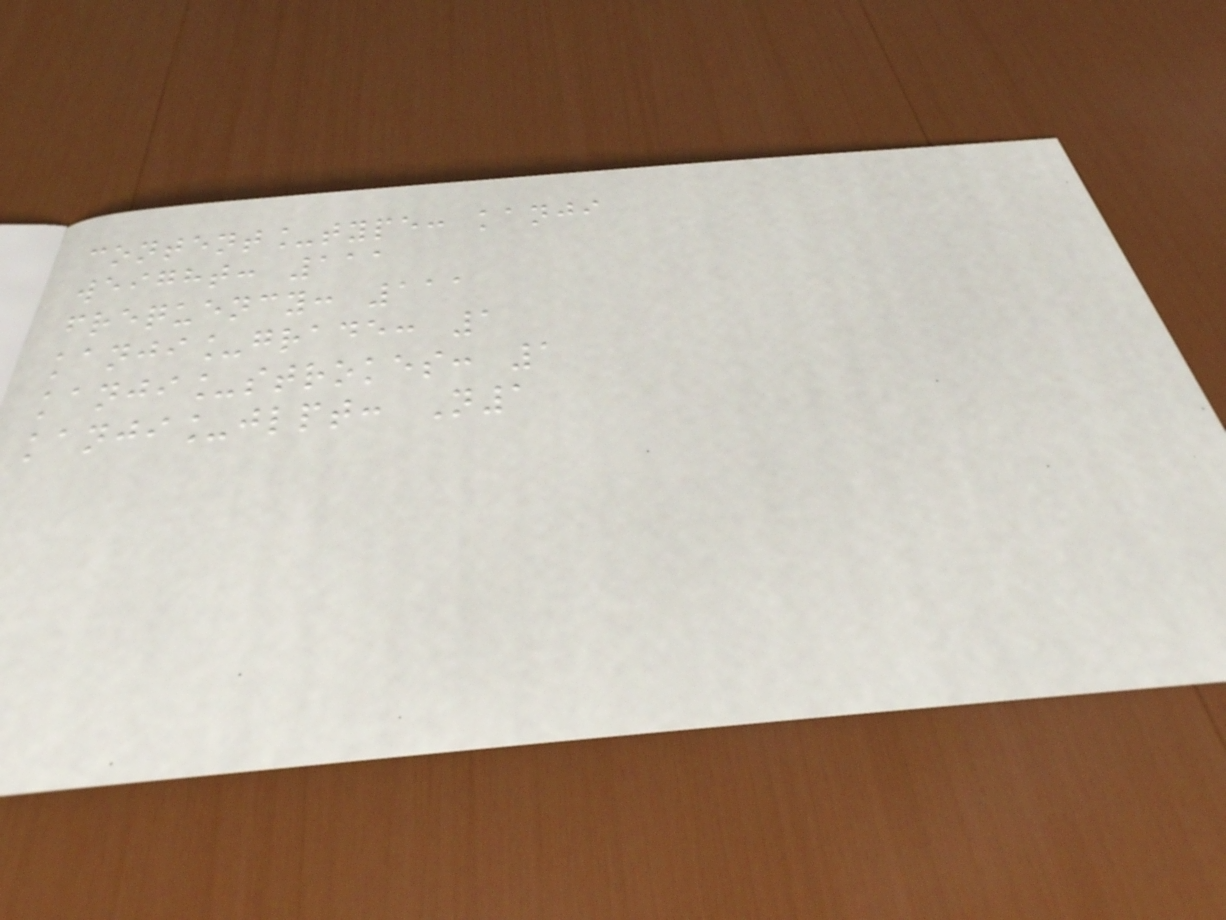content_type: kanji
weight: 111
frequency: 111
kanji_grade: 1
kanji_strokes: 1
kanji_jlpt: N1
